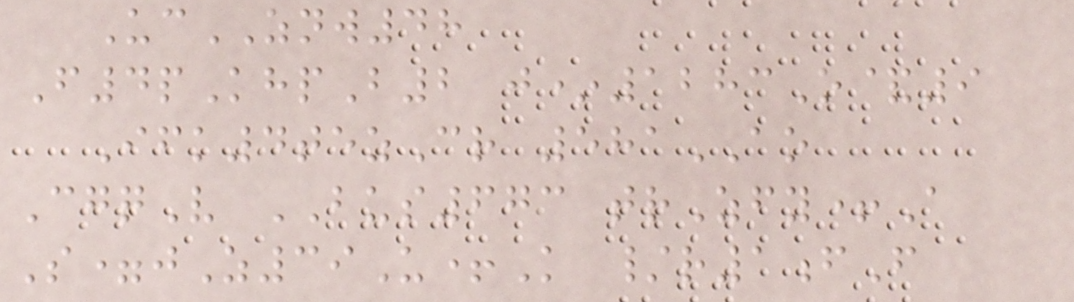UcZNW48
F4pKhpB2 j*1283O&9
Ifk4tezCr 581AO
CgqV BUS673 trZfy+A
S=jZ39U+K /r1fF
